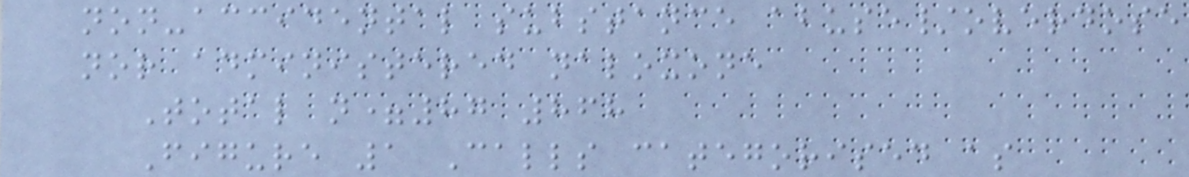non-accidental substance abuse/overdose
nor administered naloxone
Total n=87 868
Figure 1 Calls categorised as
